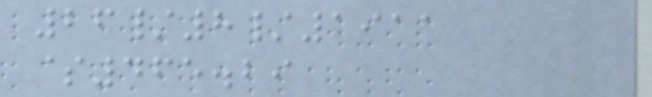26/8/1911
$465.29
